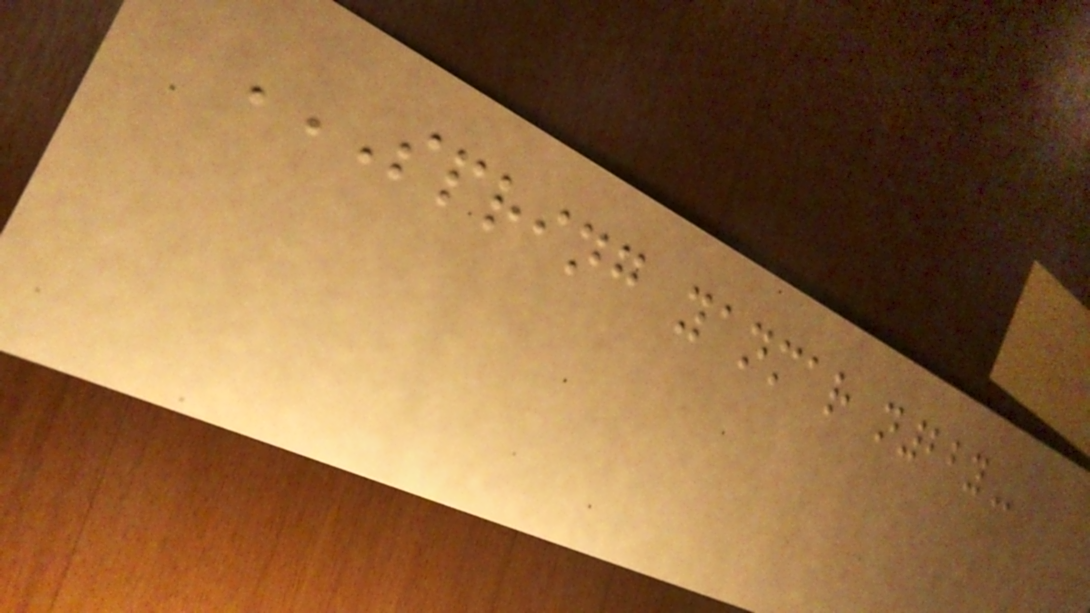SPRING YANMAR N22Y
